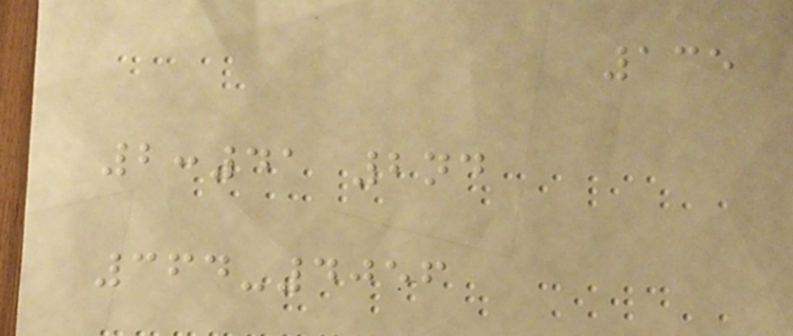135
2:41 2nd
364-4056
